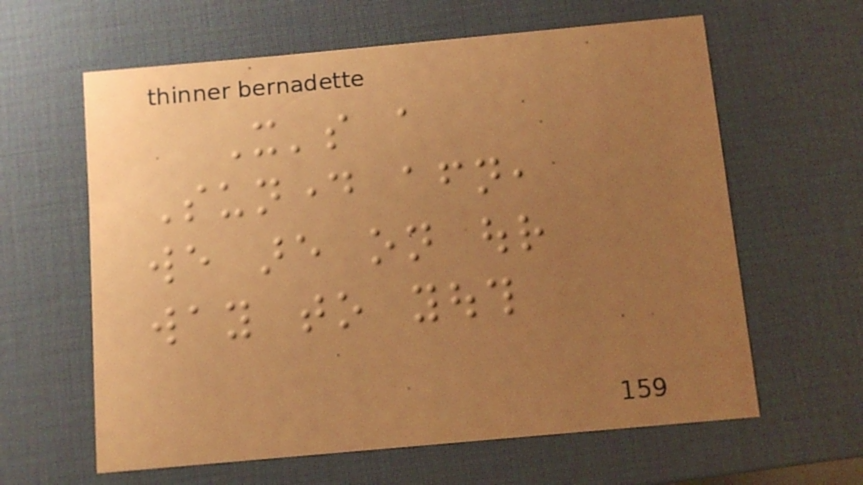It's a
Sunday afternoon,
we are on our
way to youth
